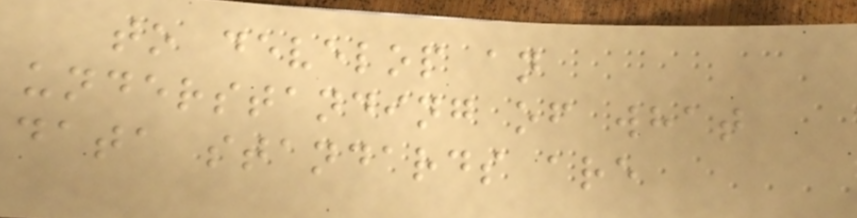to develop an
understanding of what
data standards are
